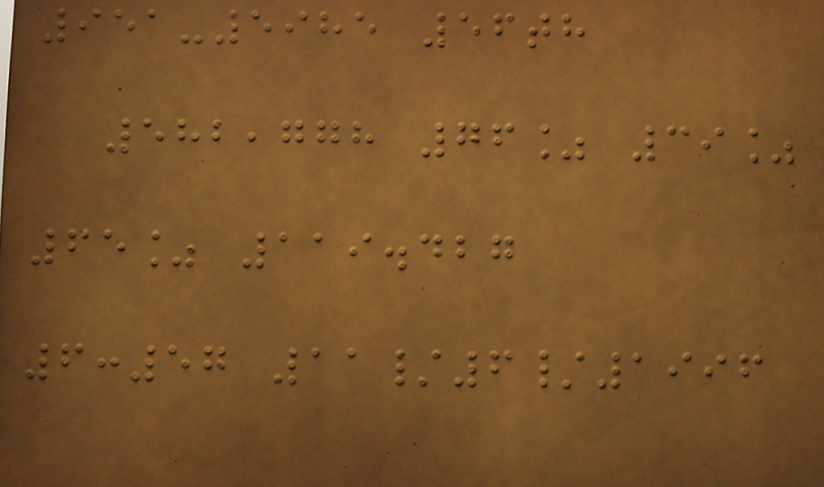951-5985 56th
582,778 76% 39%
65% 119.427
6:57 11/6/1996
